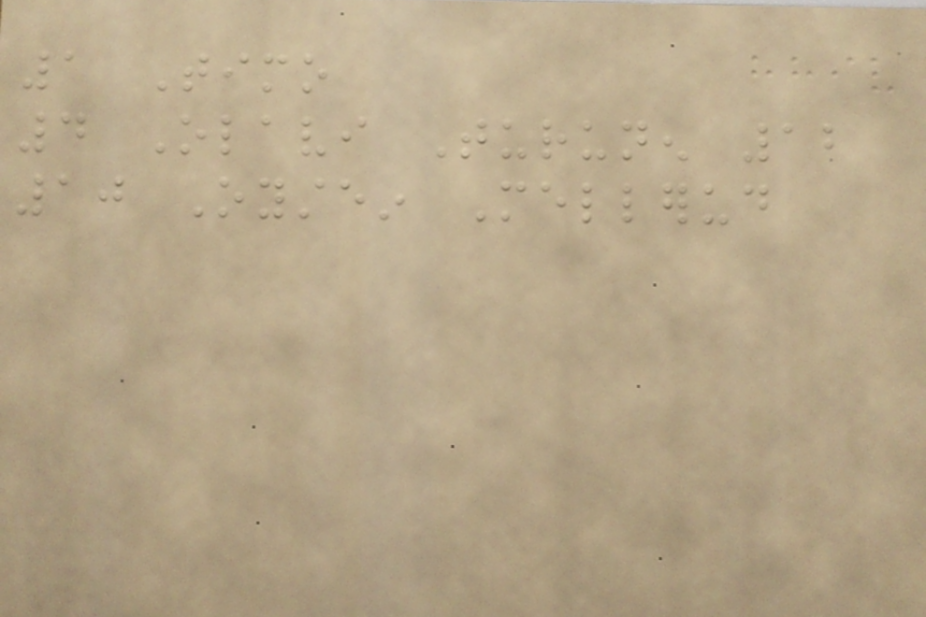1 Timo
4 Olavi Turunen 12
10 Oystein Mellerud
